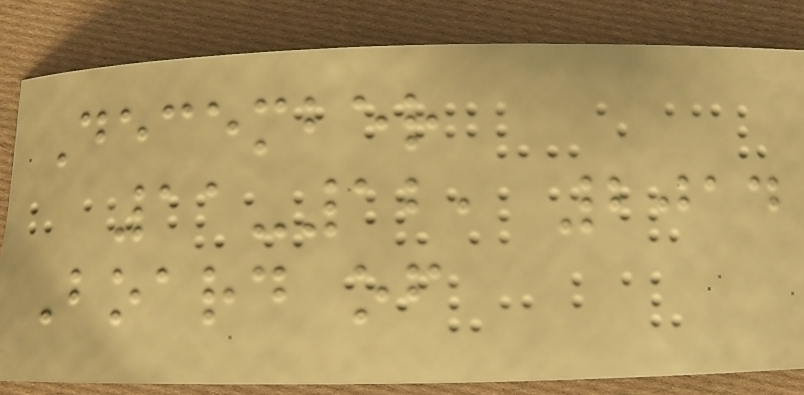December
11-12, 2014
Board of
